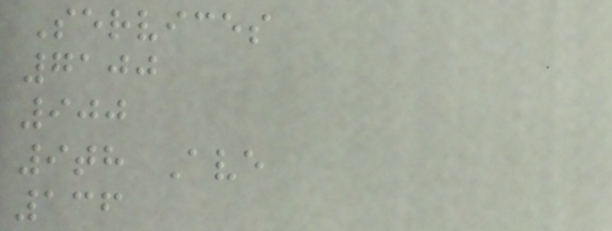Services
7100
900
9th Ave
136
